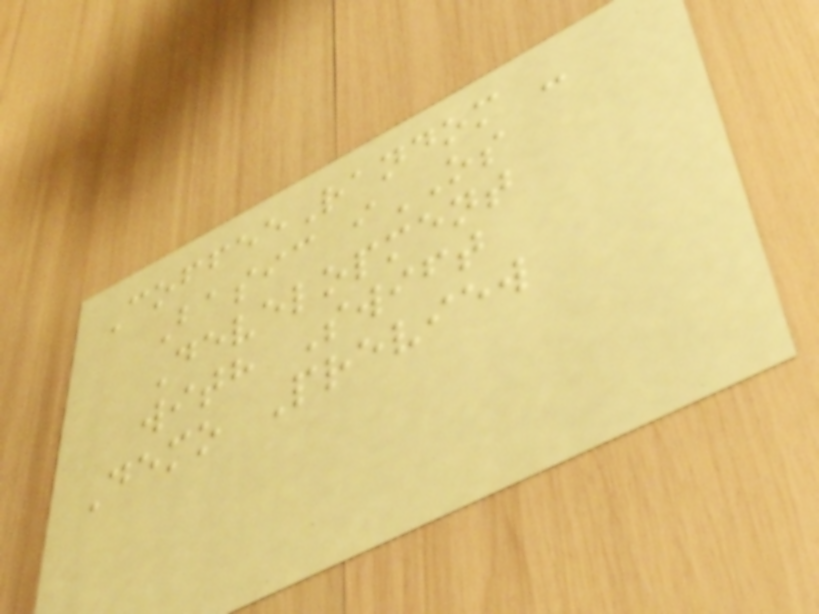CoffeeRandom -
Basic iOS
Development
with Swift
Demo Preview
